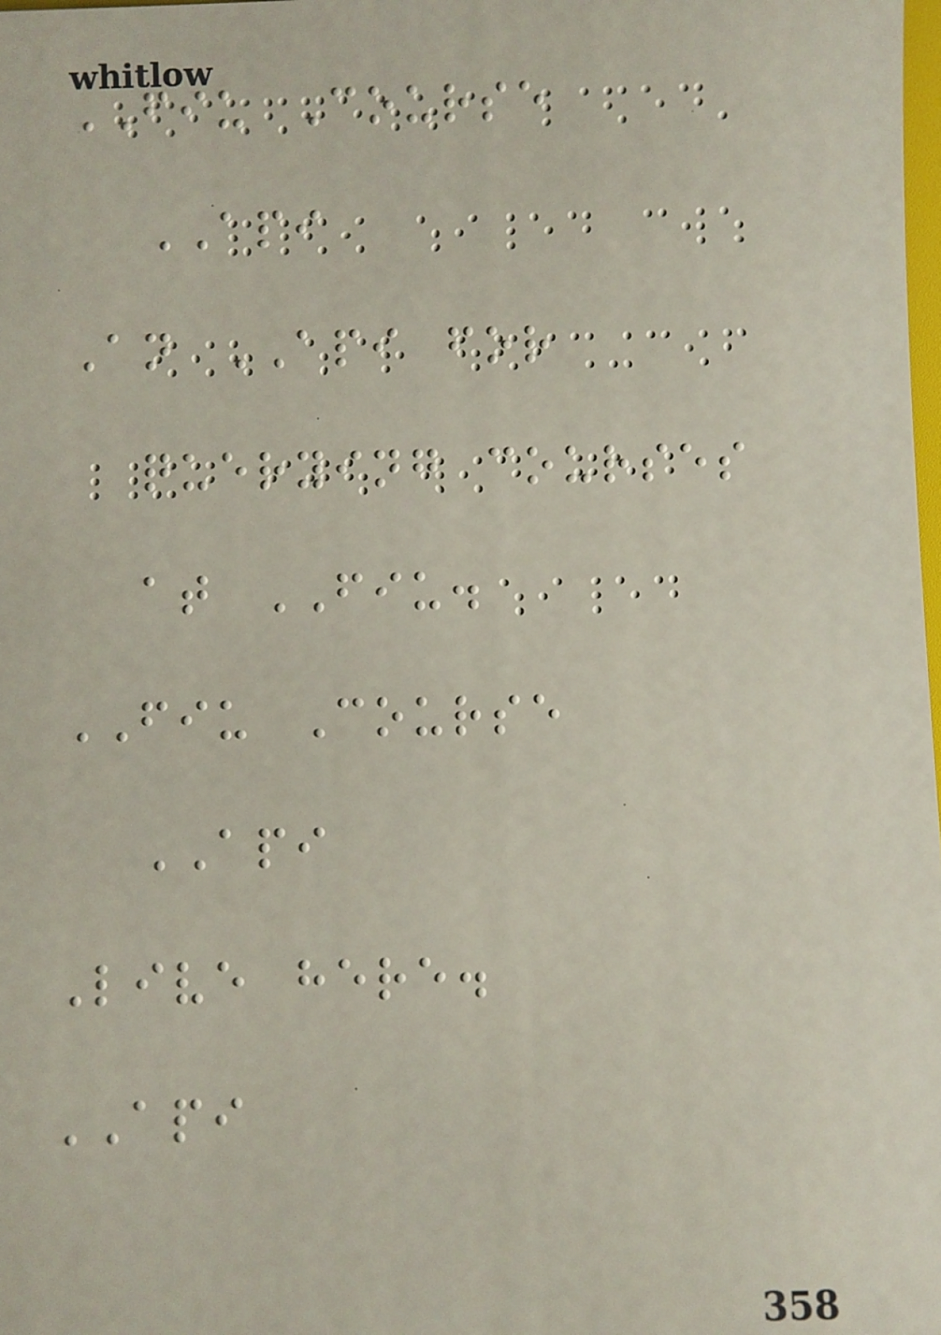FIU Course
API
An API for
querying courses
at FIU.
FIU Course
API
Live here.
API
